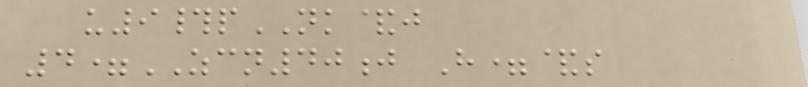u9#pNK&j
4=ZCN40j H=&s
